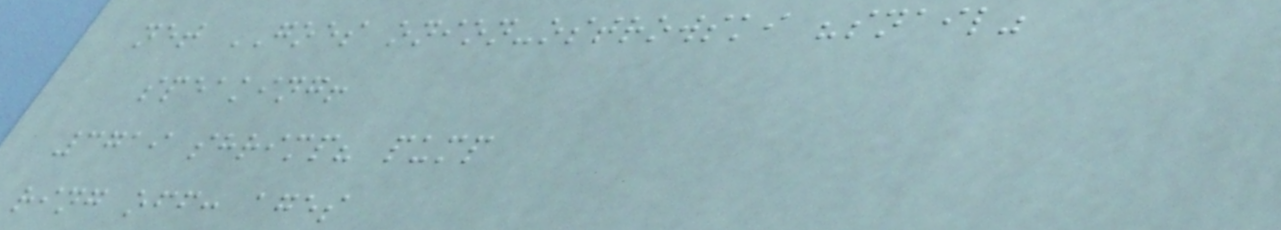net GOES onion-ostrowski "snail"
speaking!
3719 shrimp? pump
ring off: ages
